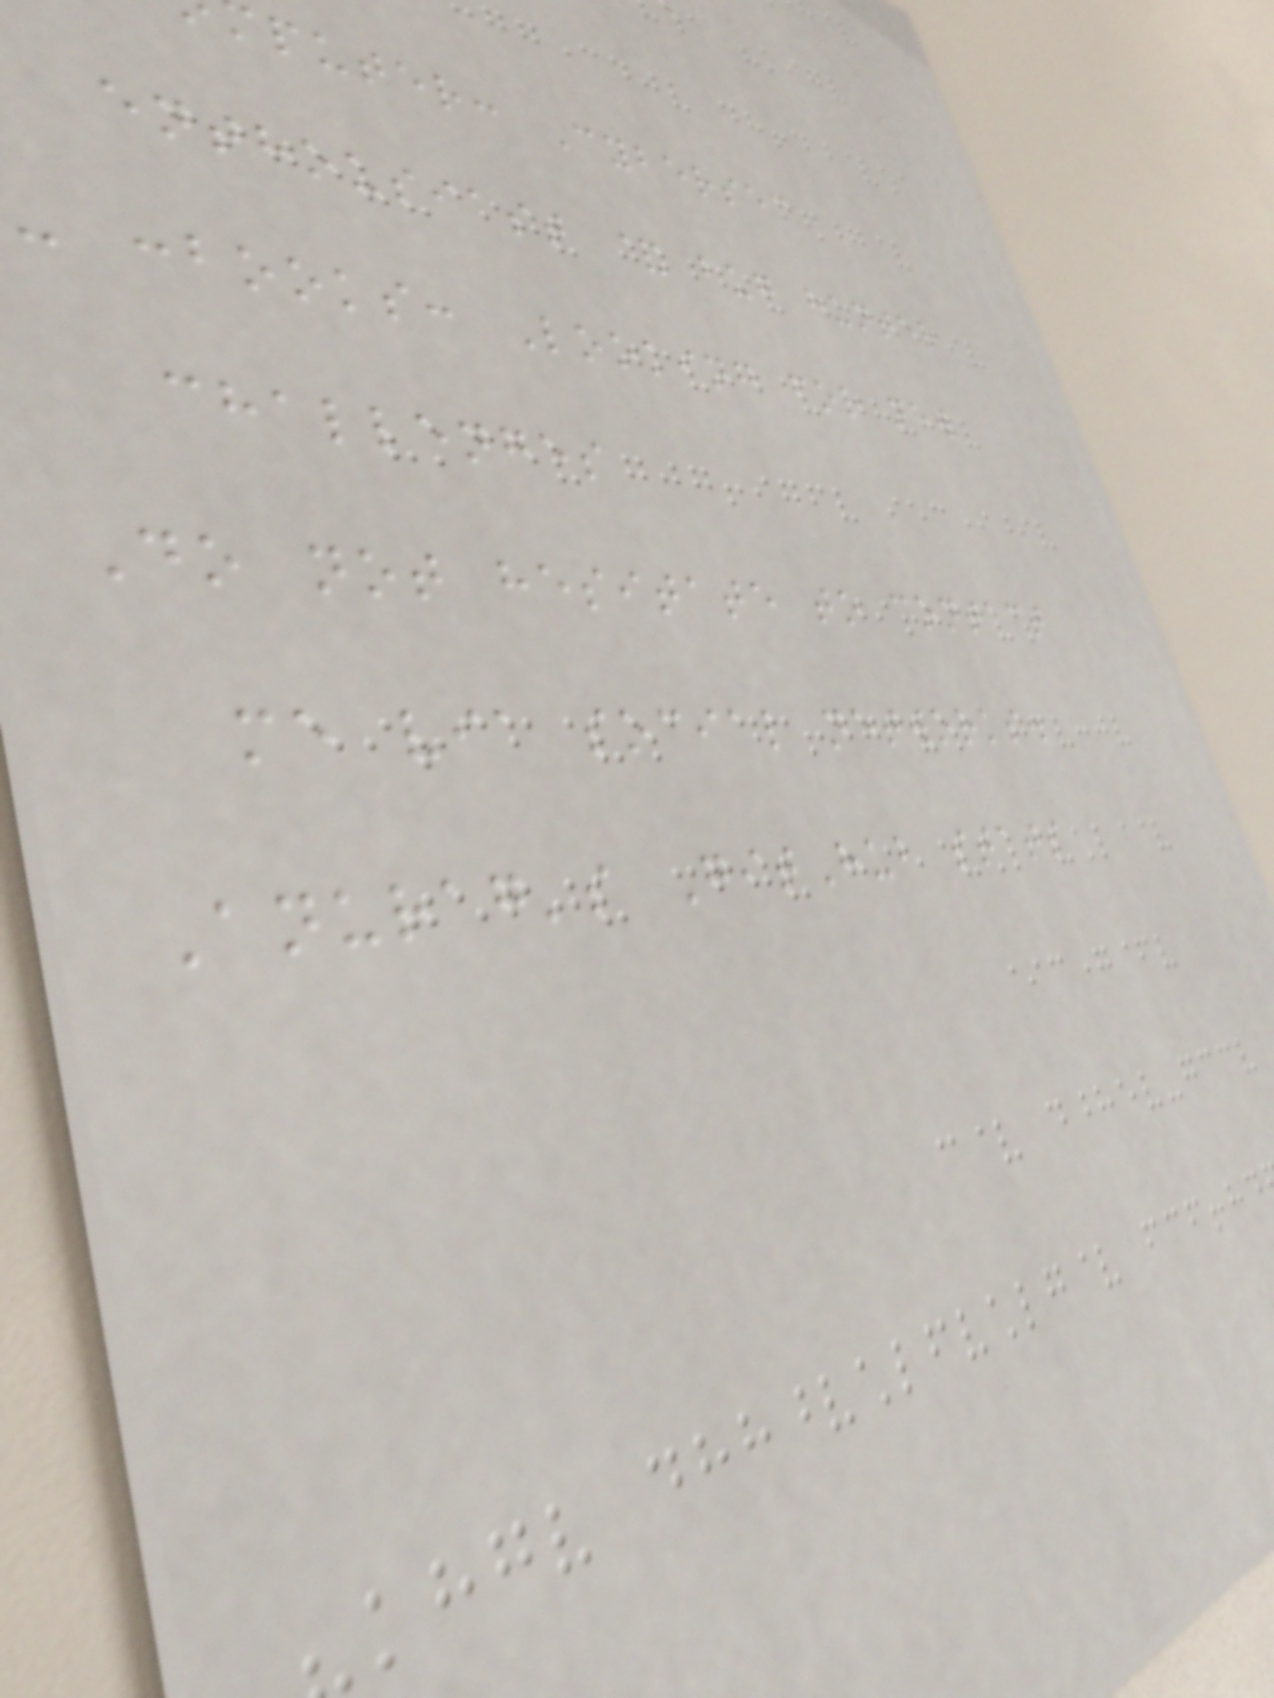puter: Cybersec
enthousiast & bug hunter
- :books: Looking for new
challenges
Do not hesitate to contact
me via social networks.
Anurag's GitHub stats
